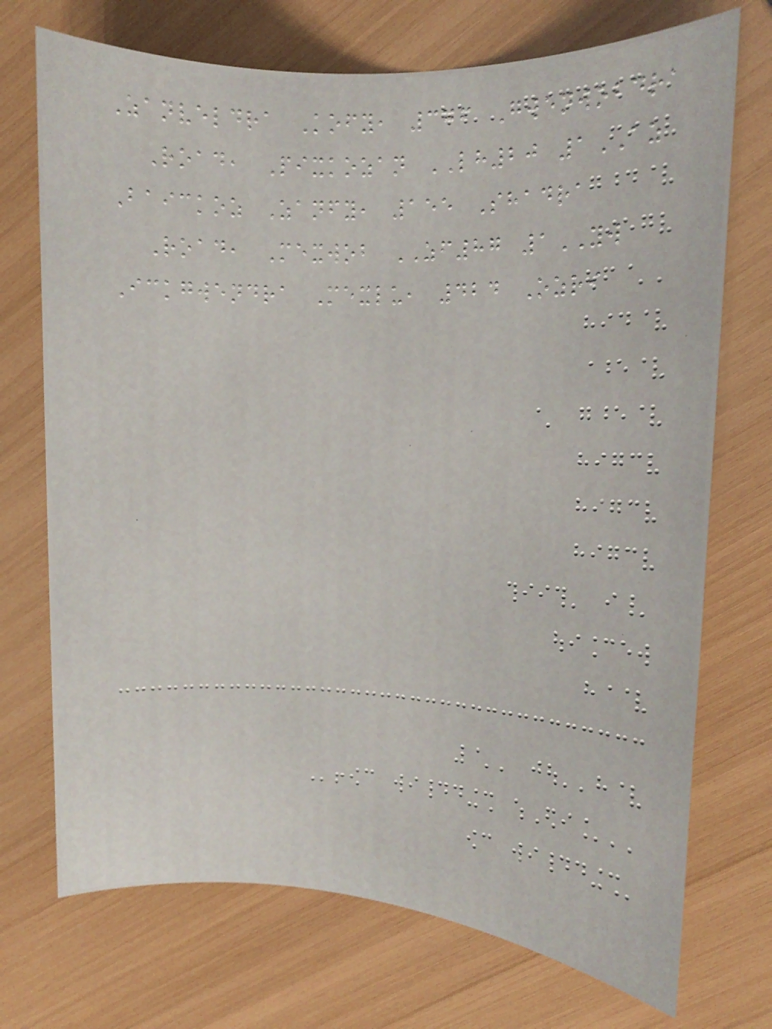Zanveldra Kofy, 376 Gwenwobdra
Road, Pixkozan LH20 1AZ
Baickoz Zanfy, 155 Shadra
Road, Mexwob ZF87 1YW
Ickgwendra Mexlu, 424 Ozri
